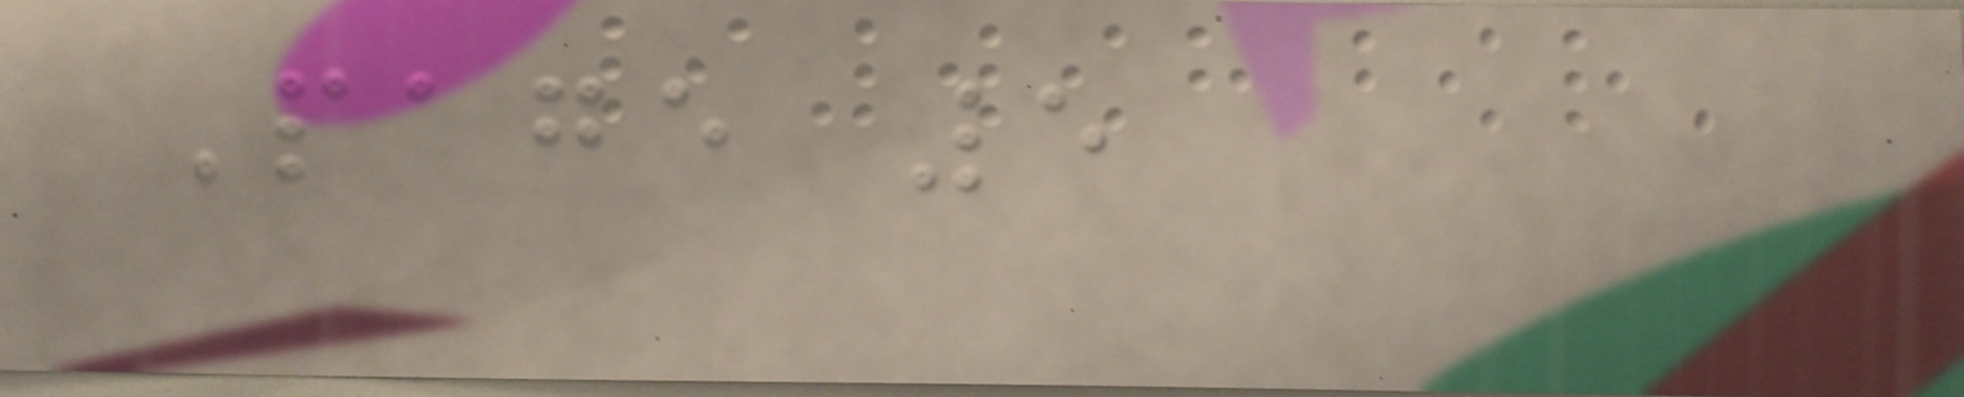Page 5
